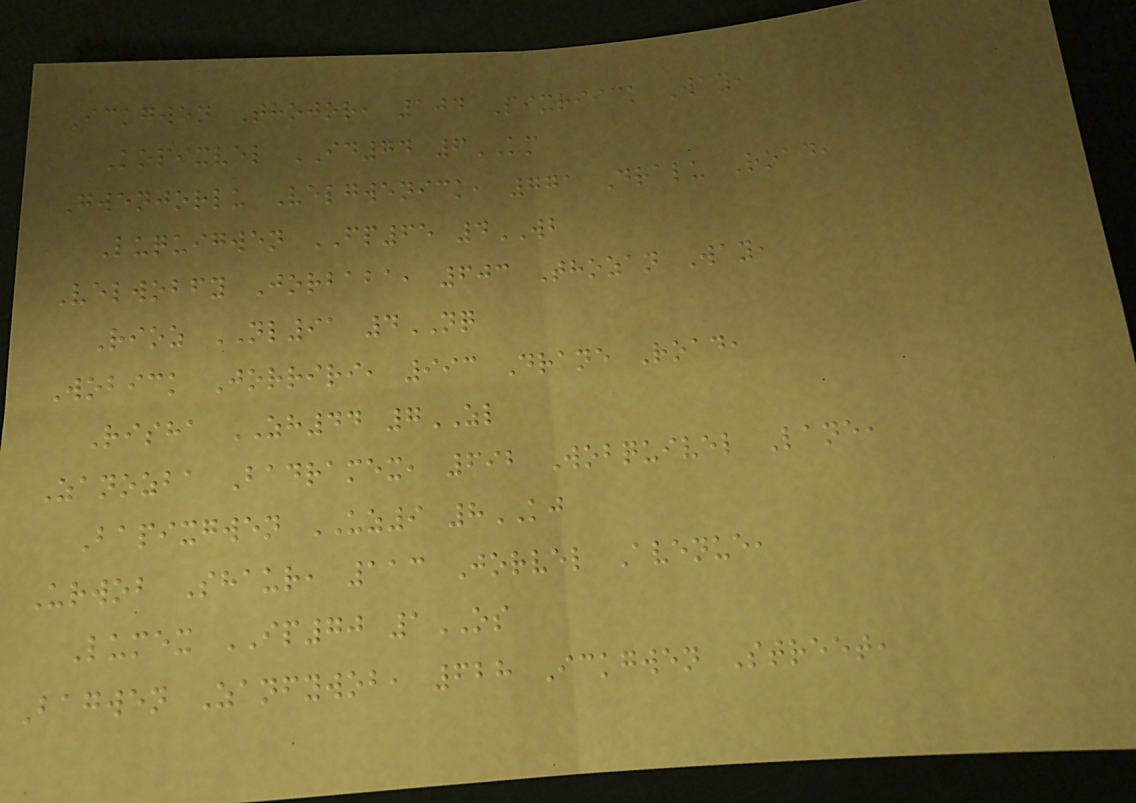Ickgwen Thojor, 104 Pixriick Way,
Kopixvel ID74 6KM
Gwenjorlu Velgwenick, 771 Dralu Road,
Luquigwen FP65 4WB
Velwobfy Jorbaba, 603 Thozan Way,
Rioz NL91 4NQ
Wobick Jorriri, 993 Drane Road,
Risha ZH44 7ZL
Zanozba Badramex, 692 Wobquivel Lane,
Bapixgwen UZ9 8KJ
Urwob Shaur, 113 Jorvel Avenue,
Lumex IP70 1OS
Bagwen Zanfywob, 628 Ickgwen Street,
